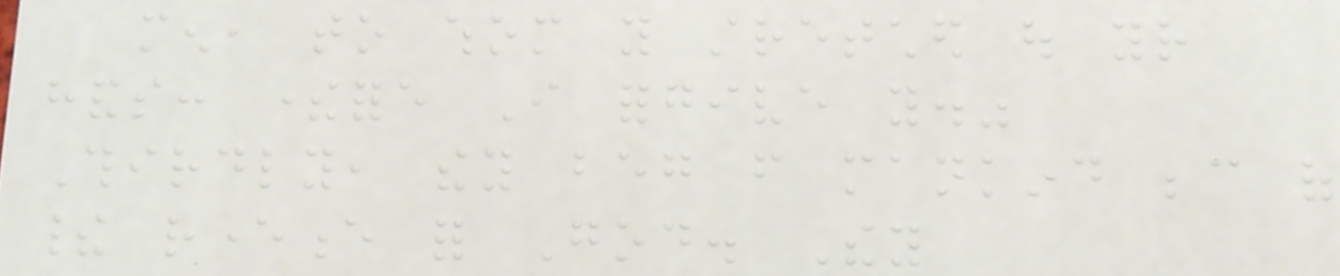men, to whom you stretched out your
hands: therefore I forgive you."
Thirdly, they beg from mankind because of
their reverence for God. They
